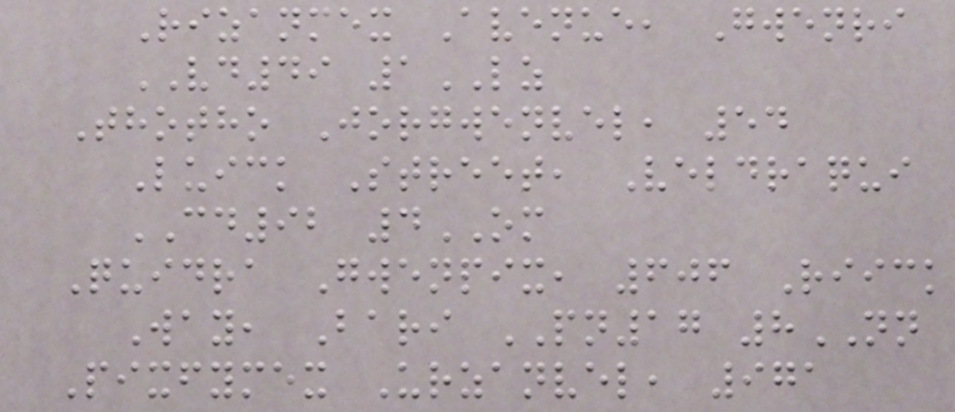Rizanmex Avenue, Gwenri
VD49 1LZ
Thotho Jorgwenvel, 54
Luick Street, Veldraqui
CD92 4OM
Quidra Gwenpix, 606 Riick
Way, Bari PN17 8NN
Pixfymex Urzanvel, 971
